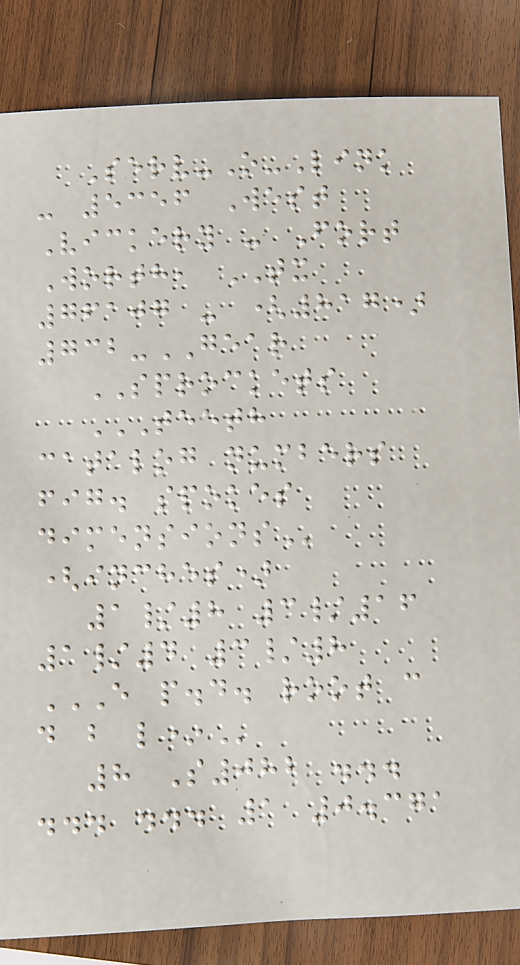Serv-O-Link
- 5356 West
Vickery - Fort
Worth, TX
76107 - (817)
732-GEAR
SPROCKETS
TEETH
CATALOG NUMBERS
FIG. SPOKES
DIMENSIONS
(inches)
1/8 3/16
1/4 3/8
E P.D. ROOT C
D B L*
8 S082 ...
... ... 1 0.371
